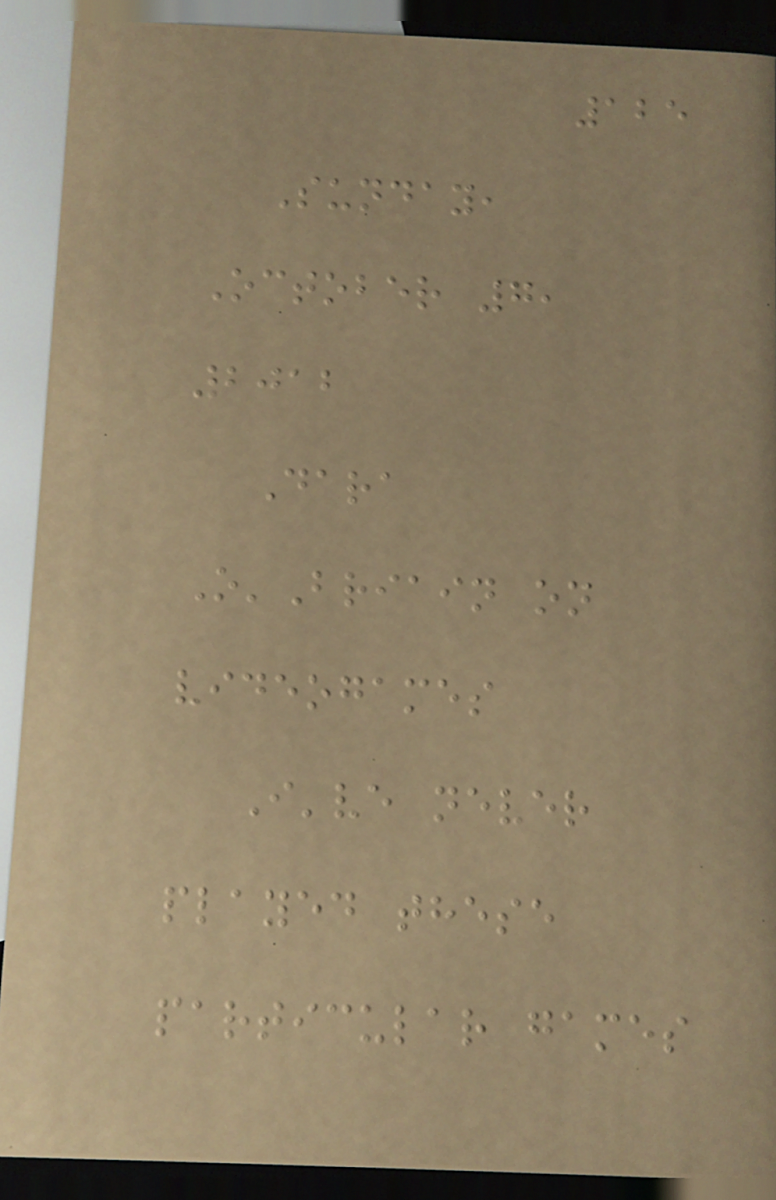125
Sunday,
October 7,
2012
Dara
O'Briain on
videogames
I've never
played these
particular games
